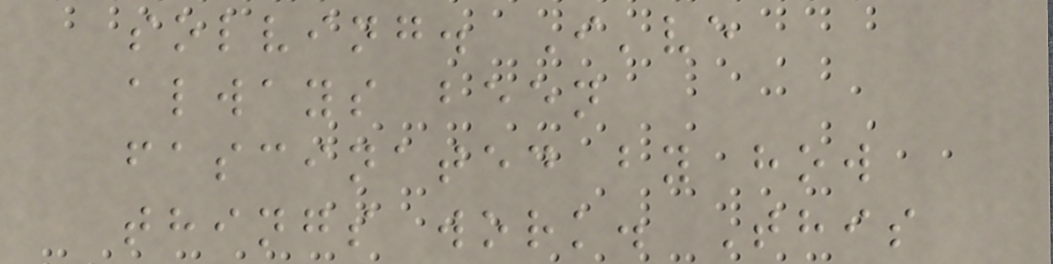solving. I've
always been
fascinated by how
things work. This
